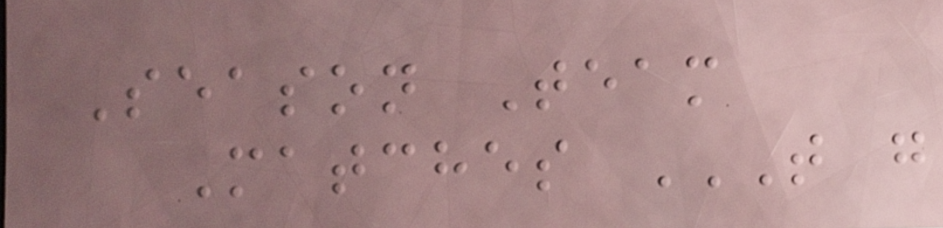Season Team
Matches T G
